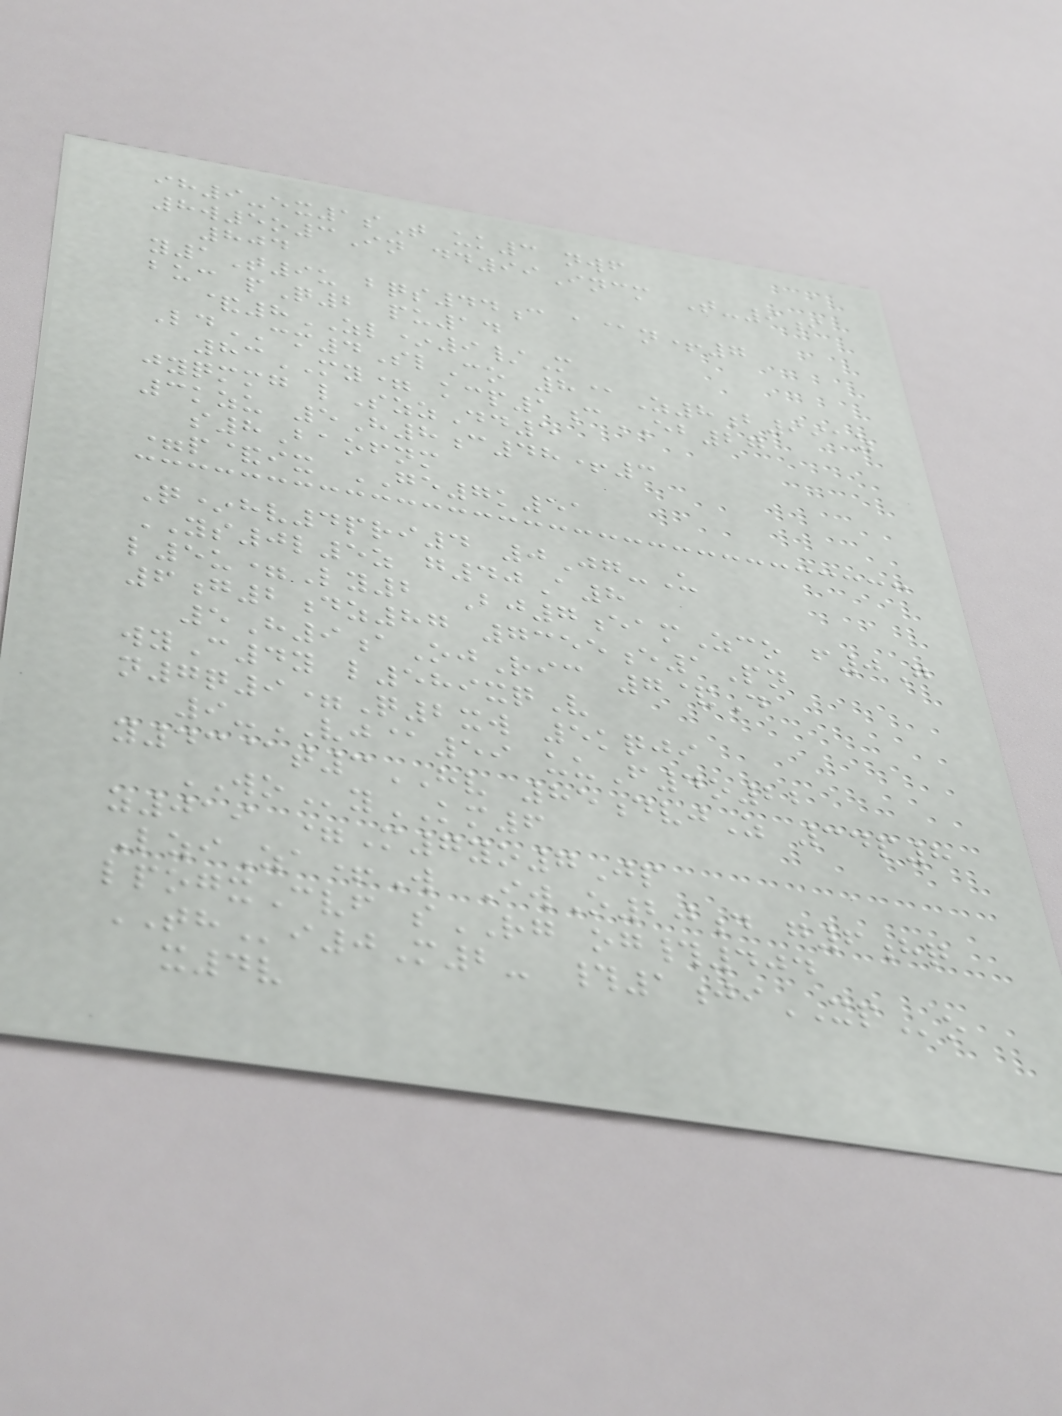ih9-ex1sT uk3 nwf
8w5o3In dd99Incm T-9i
804
y1T9u bqs44c a@n+7
buc pQ2 pu14
&8ZL*9/M
LdCM4SlCo 8@Z8b991z
83MY= kcp1cEB27
jyqmmg lSzzDd5
3kzu 5H8c48+3
s8Baofnm
=p&ix GE7k51
Q*hv4pri4 0Jg-U
YS0l5z g40A8
l5u=Ly2 Bj7eamZco f0G
6g2dz87 7355e1Pn
5H9aOjRic 7&D
wyC4y l589xqV
n7q9=Q2xw 5kqji
9-VJ@59 uuF4o22
y43@t3HV 85dvjZ 34p8
WOyKM6
z019 =M7yo7Jp
LziZa+W IwO20d g6hq
lpogxCvf sRG og#404
THi0M2- #1jiXPo
x4v
